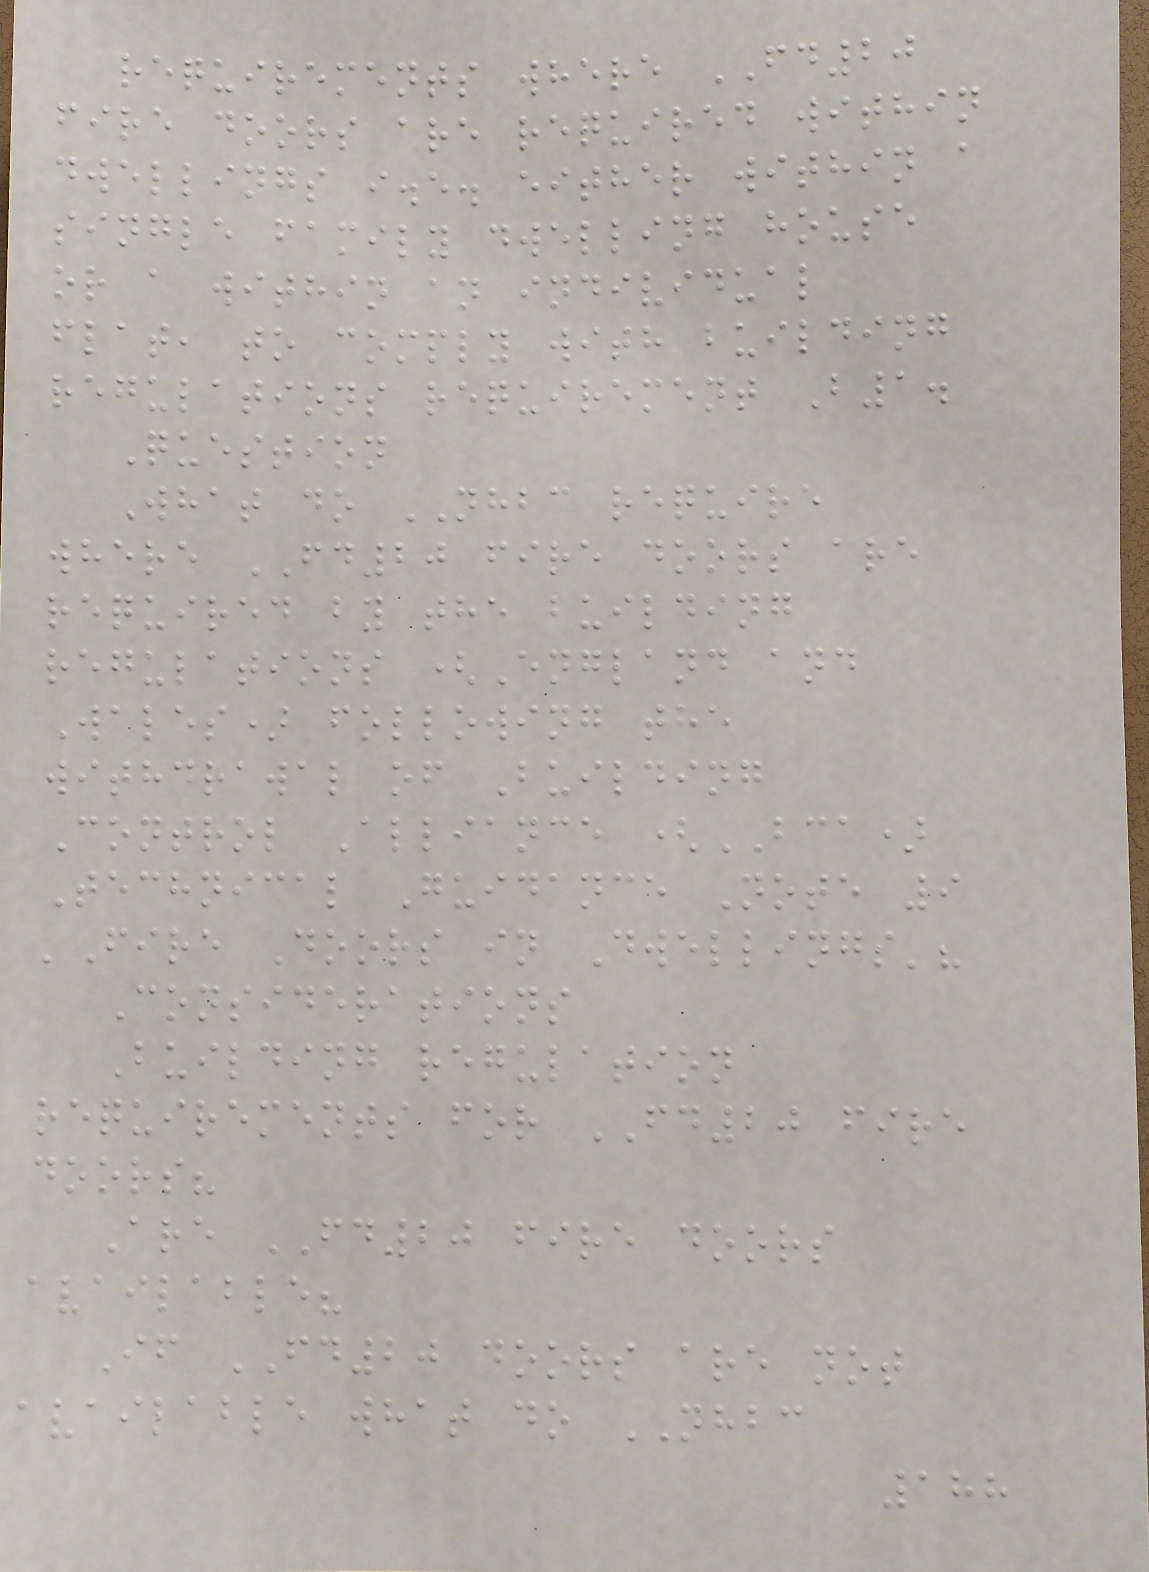requirements where FD20
fire doors are required within
dwellings i.e. either within a
single family dwelling house
or a within an individual
flat, to comply with building
regulations requirement B1.
Question
What do NHBC require
where FD20 fire doors are
required by the building
regulations (England and
Wales) following the
withdrawal of Building
Control Alliance (BCA)
Technical Guidance Note 9
'Fire Doors in Dwellings'?
Considerations
Building regulation
requirements for FD20 fire
doors?
Are FD20 fire doors
available?
If FD20 doors are not
available what do NHBC
188
